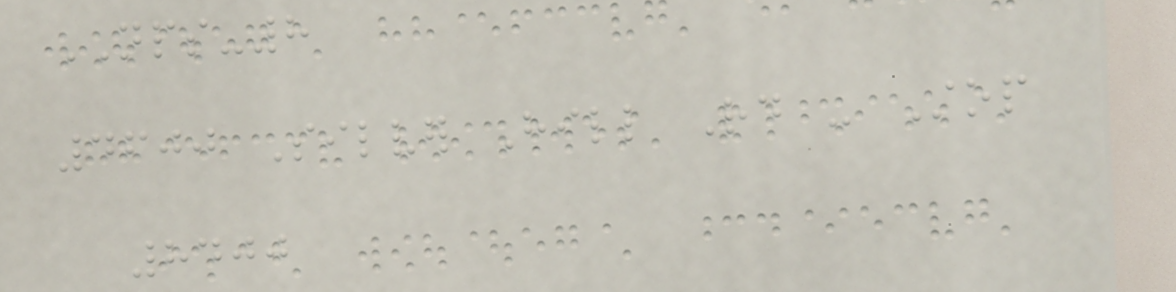NPS-8
4600 Silver Hill Rd - Stop
8400
